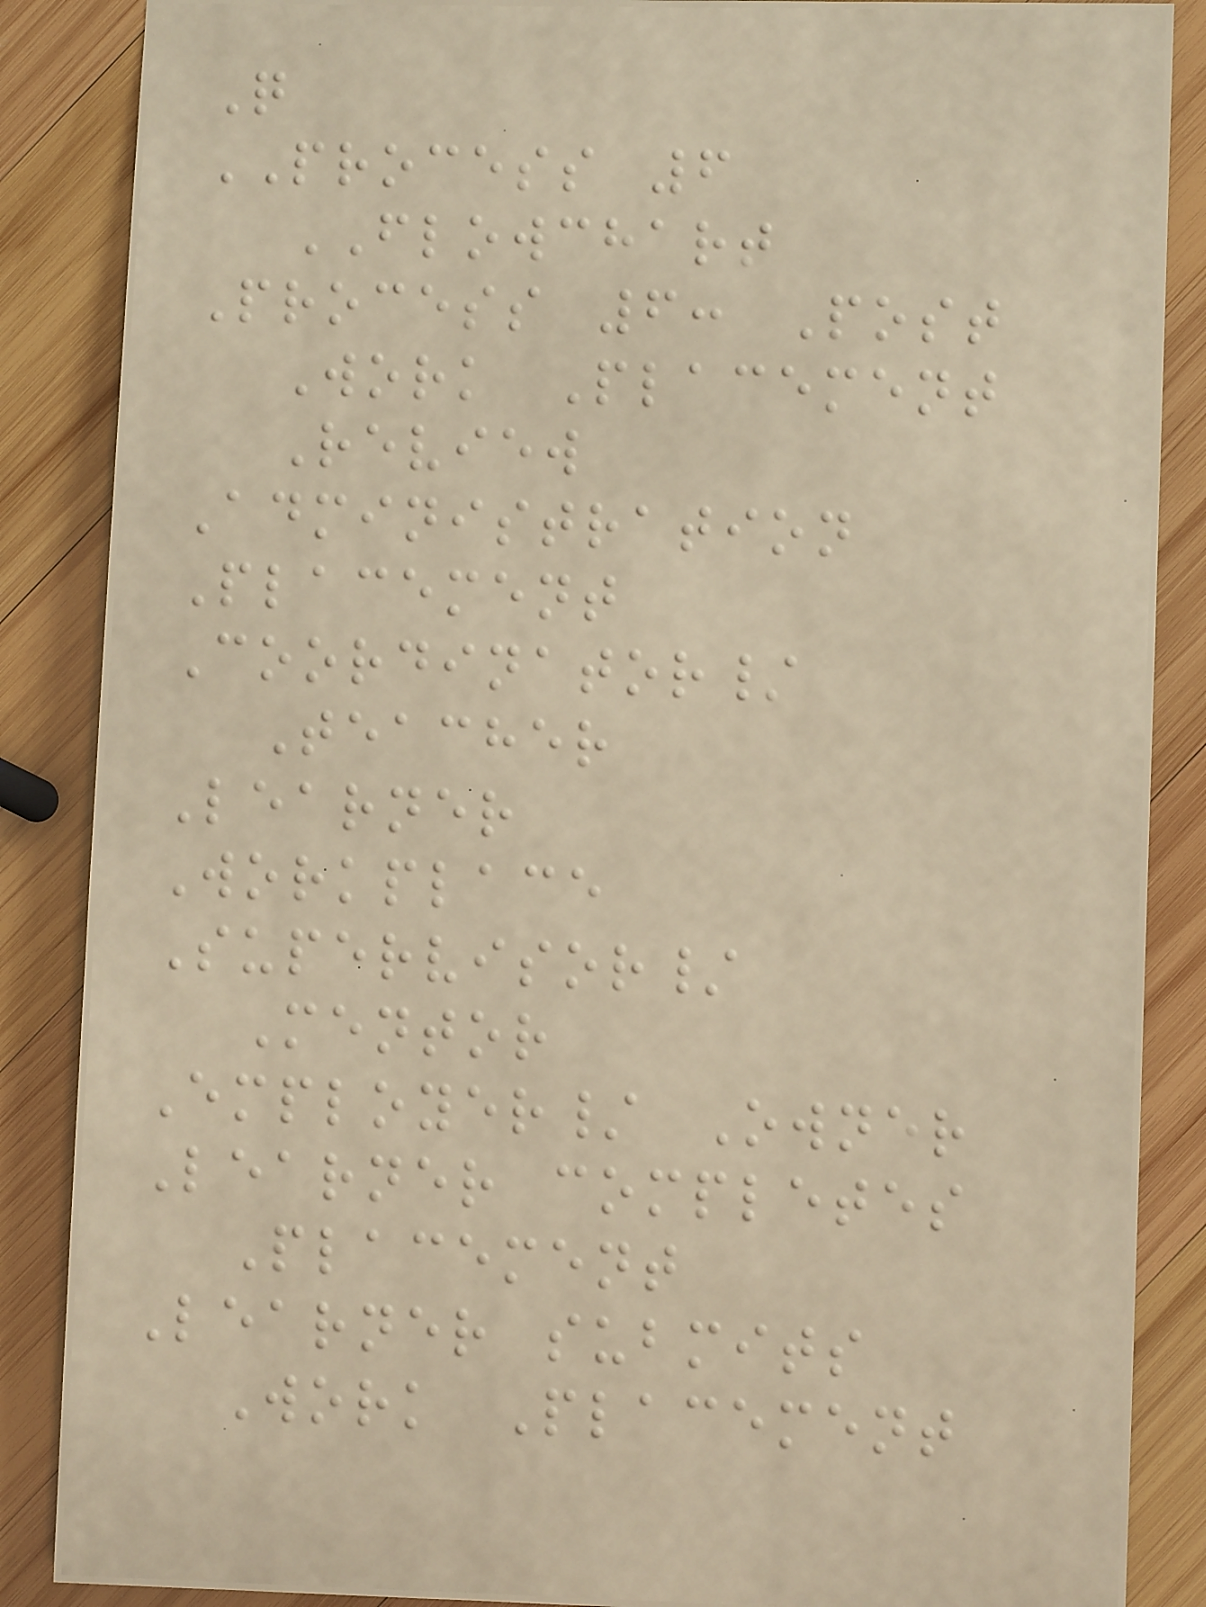Q
PROCESS 6
FLOWCHART
Process 6: Post
Work Placement
Review
Administration
Placement
Coordinator/
Teacher
Learner
Workplace
Supervisor/
Mentor
Employer/ Owner
Learner completes
Placement
Learner submits
Work Placement
